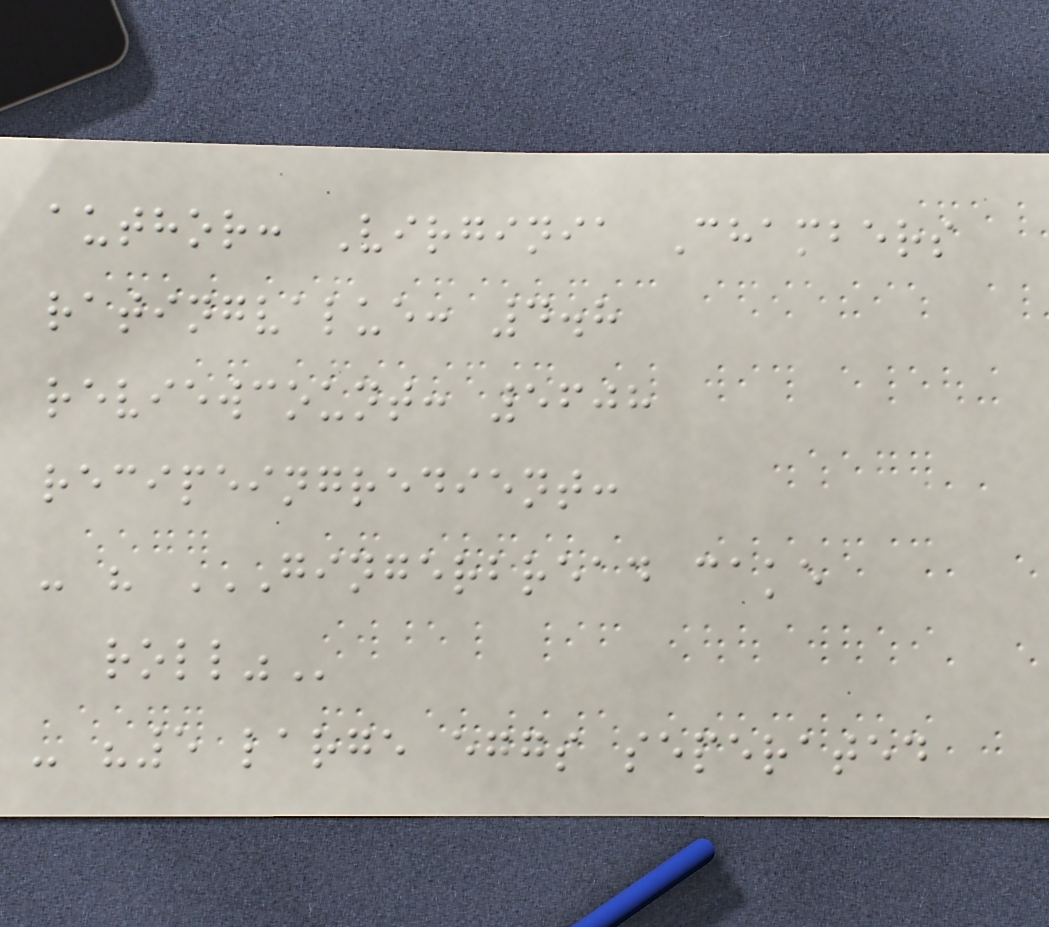author: Virginia Chambers
ratingvalue: 4.8
reviewcount: 5608
recipeingredient:
- " GINGERBREAD CAKE
ROLL"
- "5 large eggs seperated
